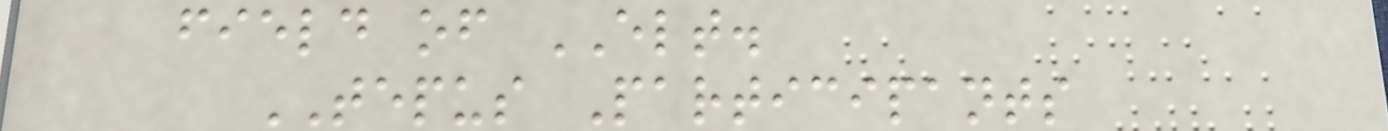field of ELT.
TEPUS Participants
